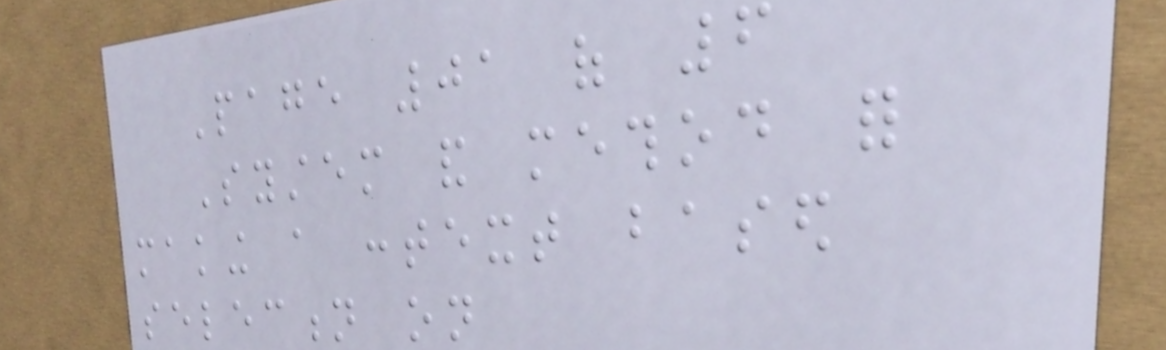Page 01 of 6
System and method for
making a context based
selection on
